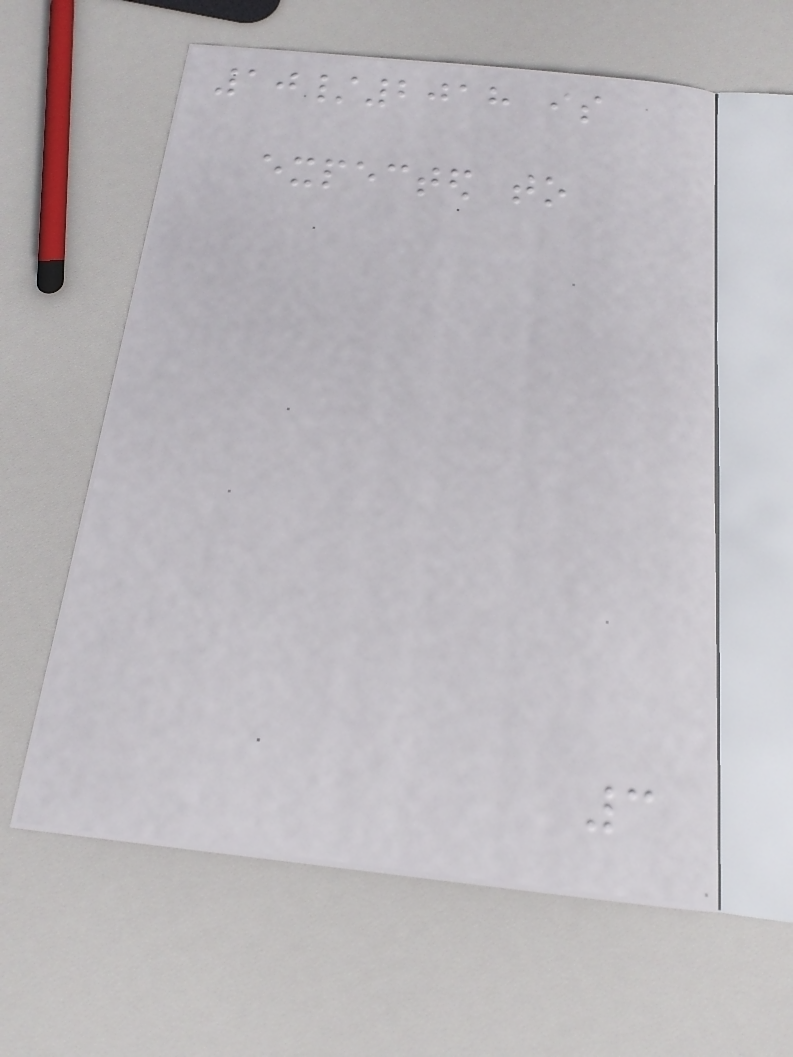10/2018 is
expected to
3
